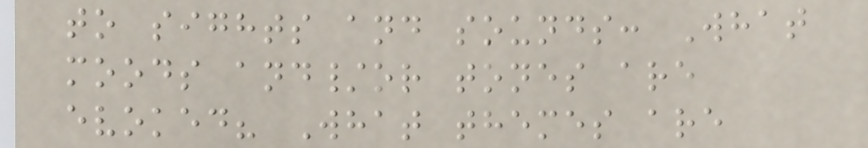to sights and sounds: What
moods and/or tones are
evoked? What themes are
